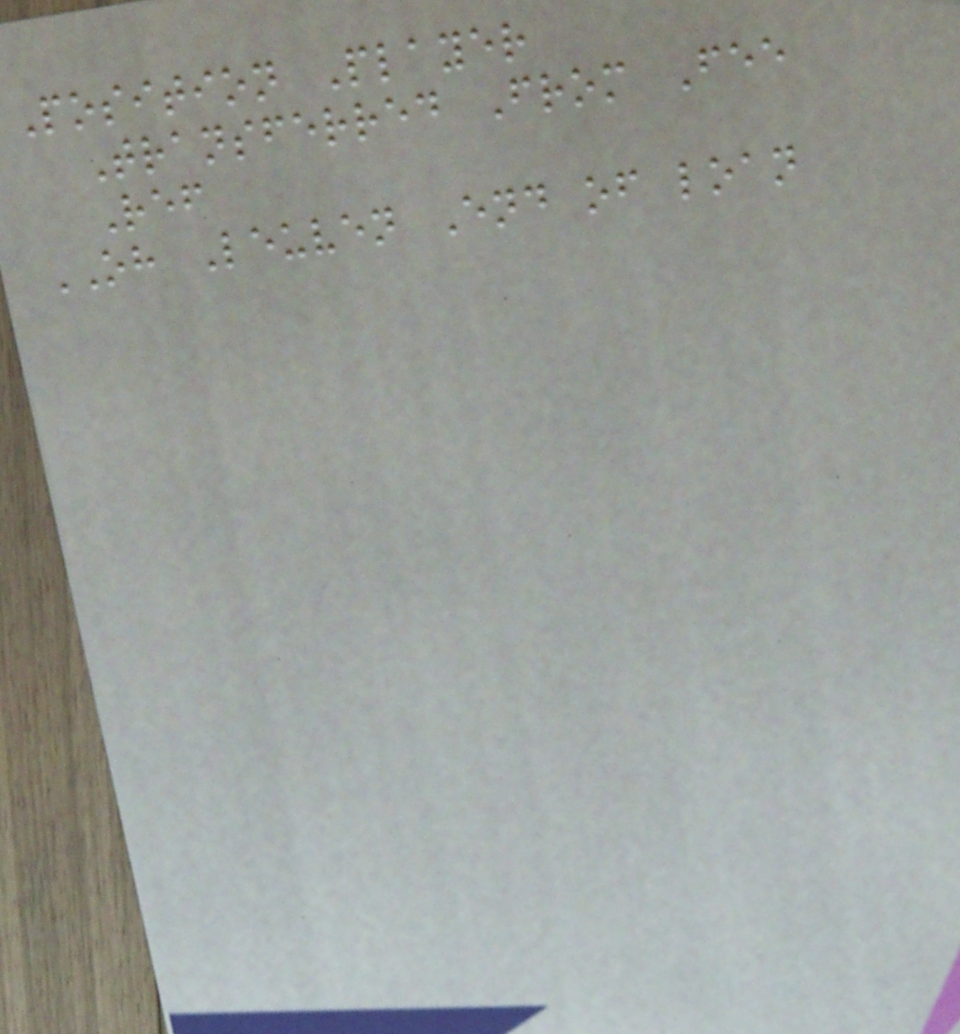Position Player
Transferred From Fee
Ref
OH Leuven End of loan
